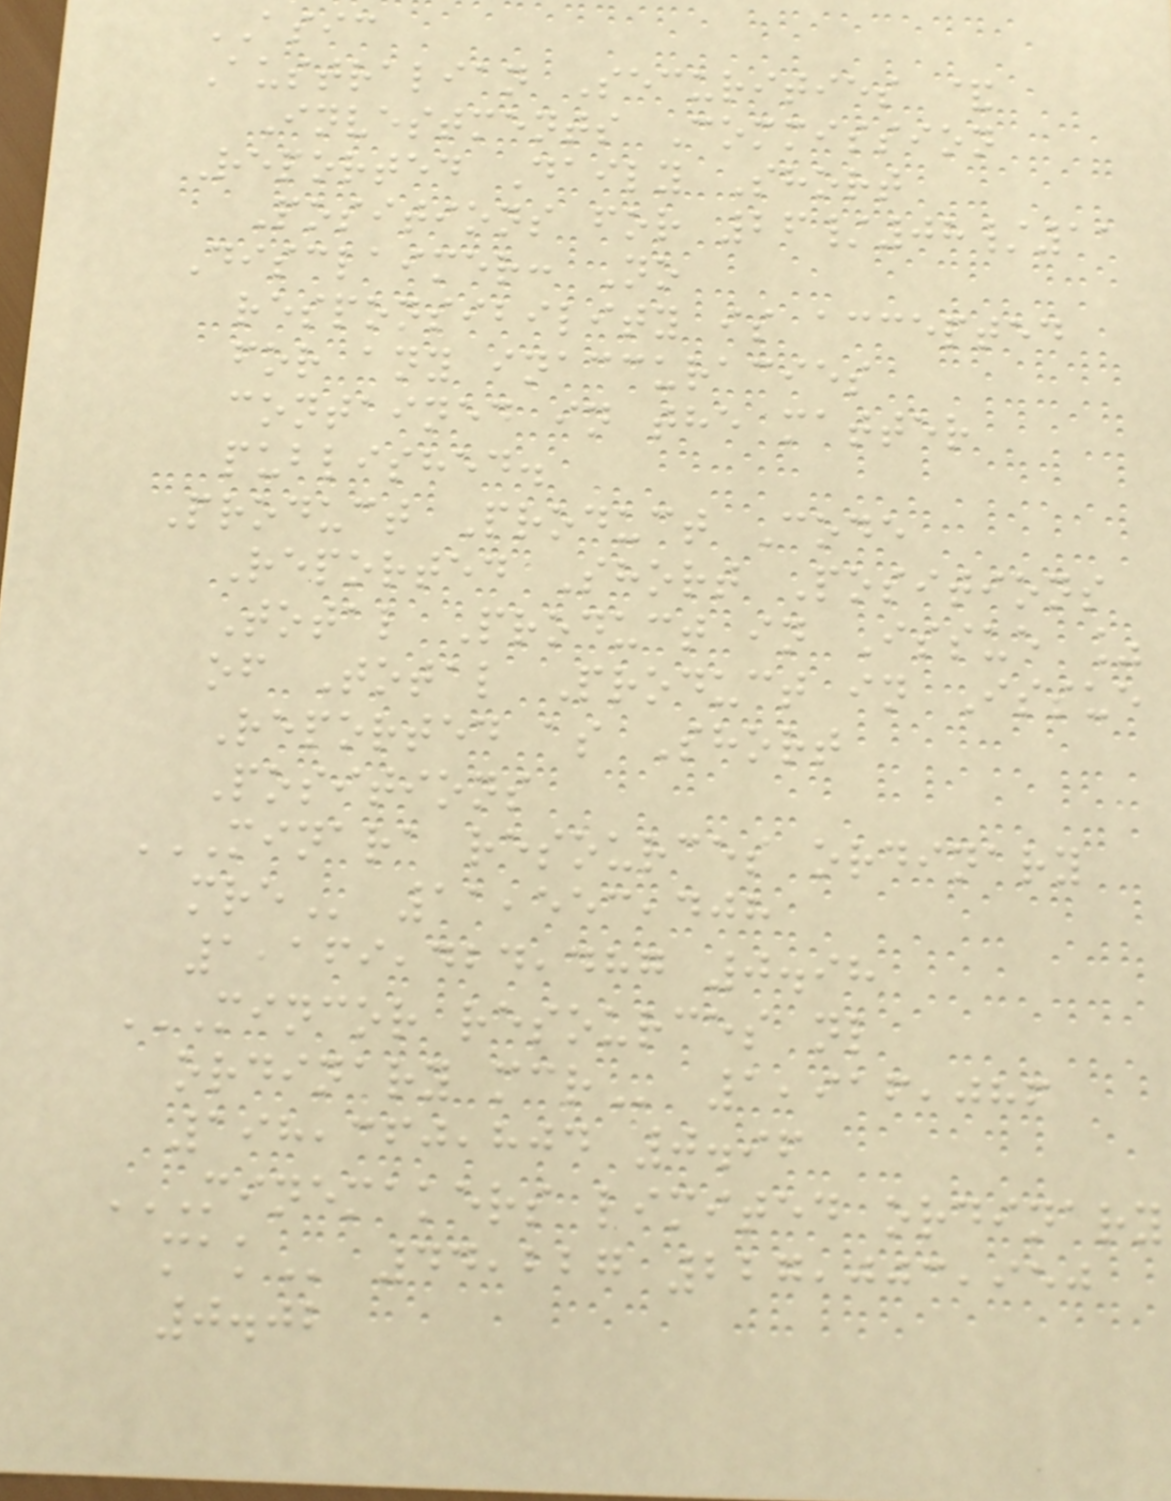ASIC
Australian Securities &
Investments Commission
Reported Daily Short
Positions for 26/08/11
Disclaimer: No
responsibility is accepted
for any inaccuracies
contained in the matter
published.
Product Product Code
Reported Short Positions
Total Product in Issue %
of Total Product in Issue
Reported as Short
Positions
MINARA RESOURCES ORDINARY
MRE 11,553,408
1,169,424,487 0.98
MINCOR RESOURCES NL
ORDINARY MCR 1,916,086
198,360,804 0.96
MINEMAKERS LIMITED ORDINARY
MAK 44,227 227,003,950
0.02
